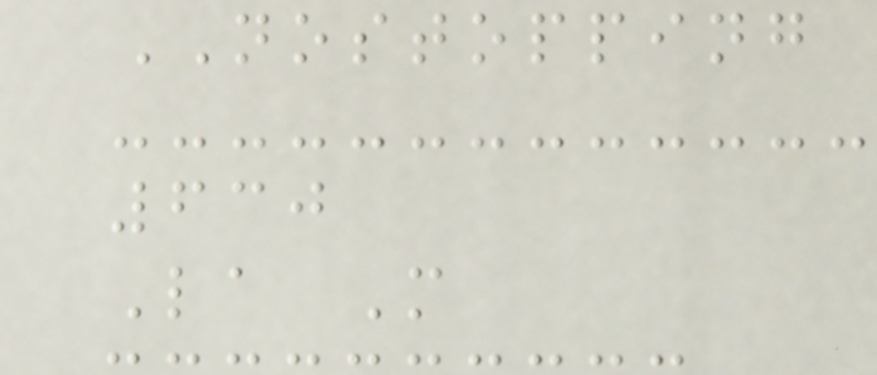NOSTOPPING
630
La M
